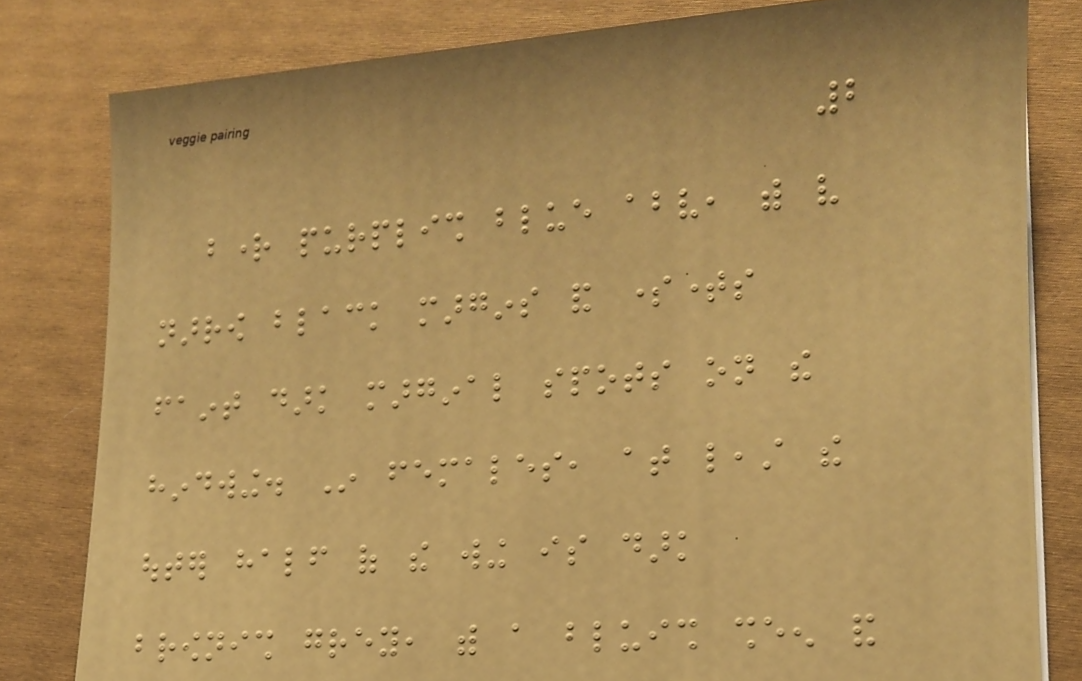2
bright purplish blue above, with very
narrow black margins and sometimes
faint dark marginal spots on the
hindwing. In females, at least the
outer half of the wing is dark
brownish grey, with a bluish sheen and
